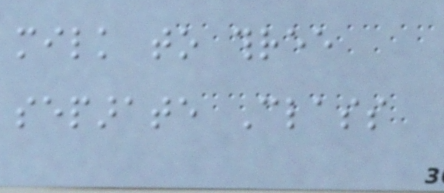milk to three
separate Class
